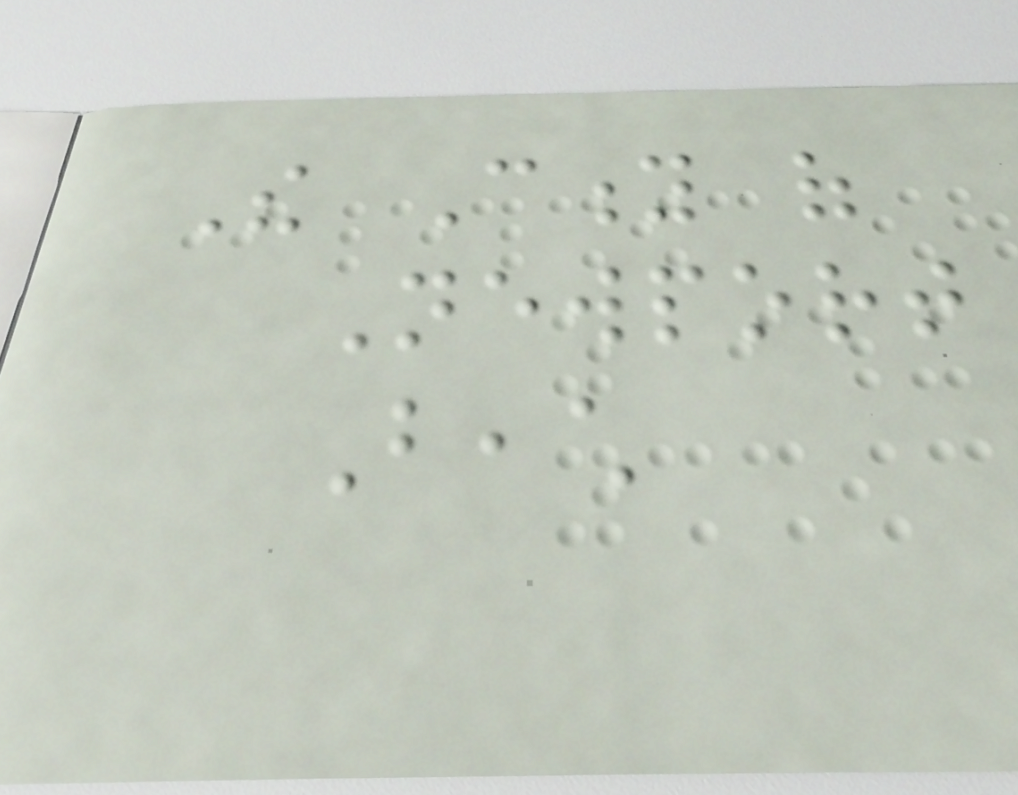The City of
Newport
Beach
